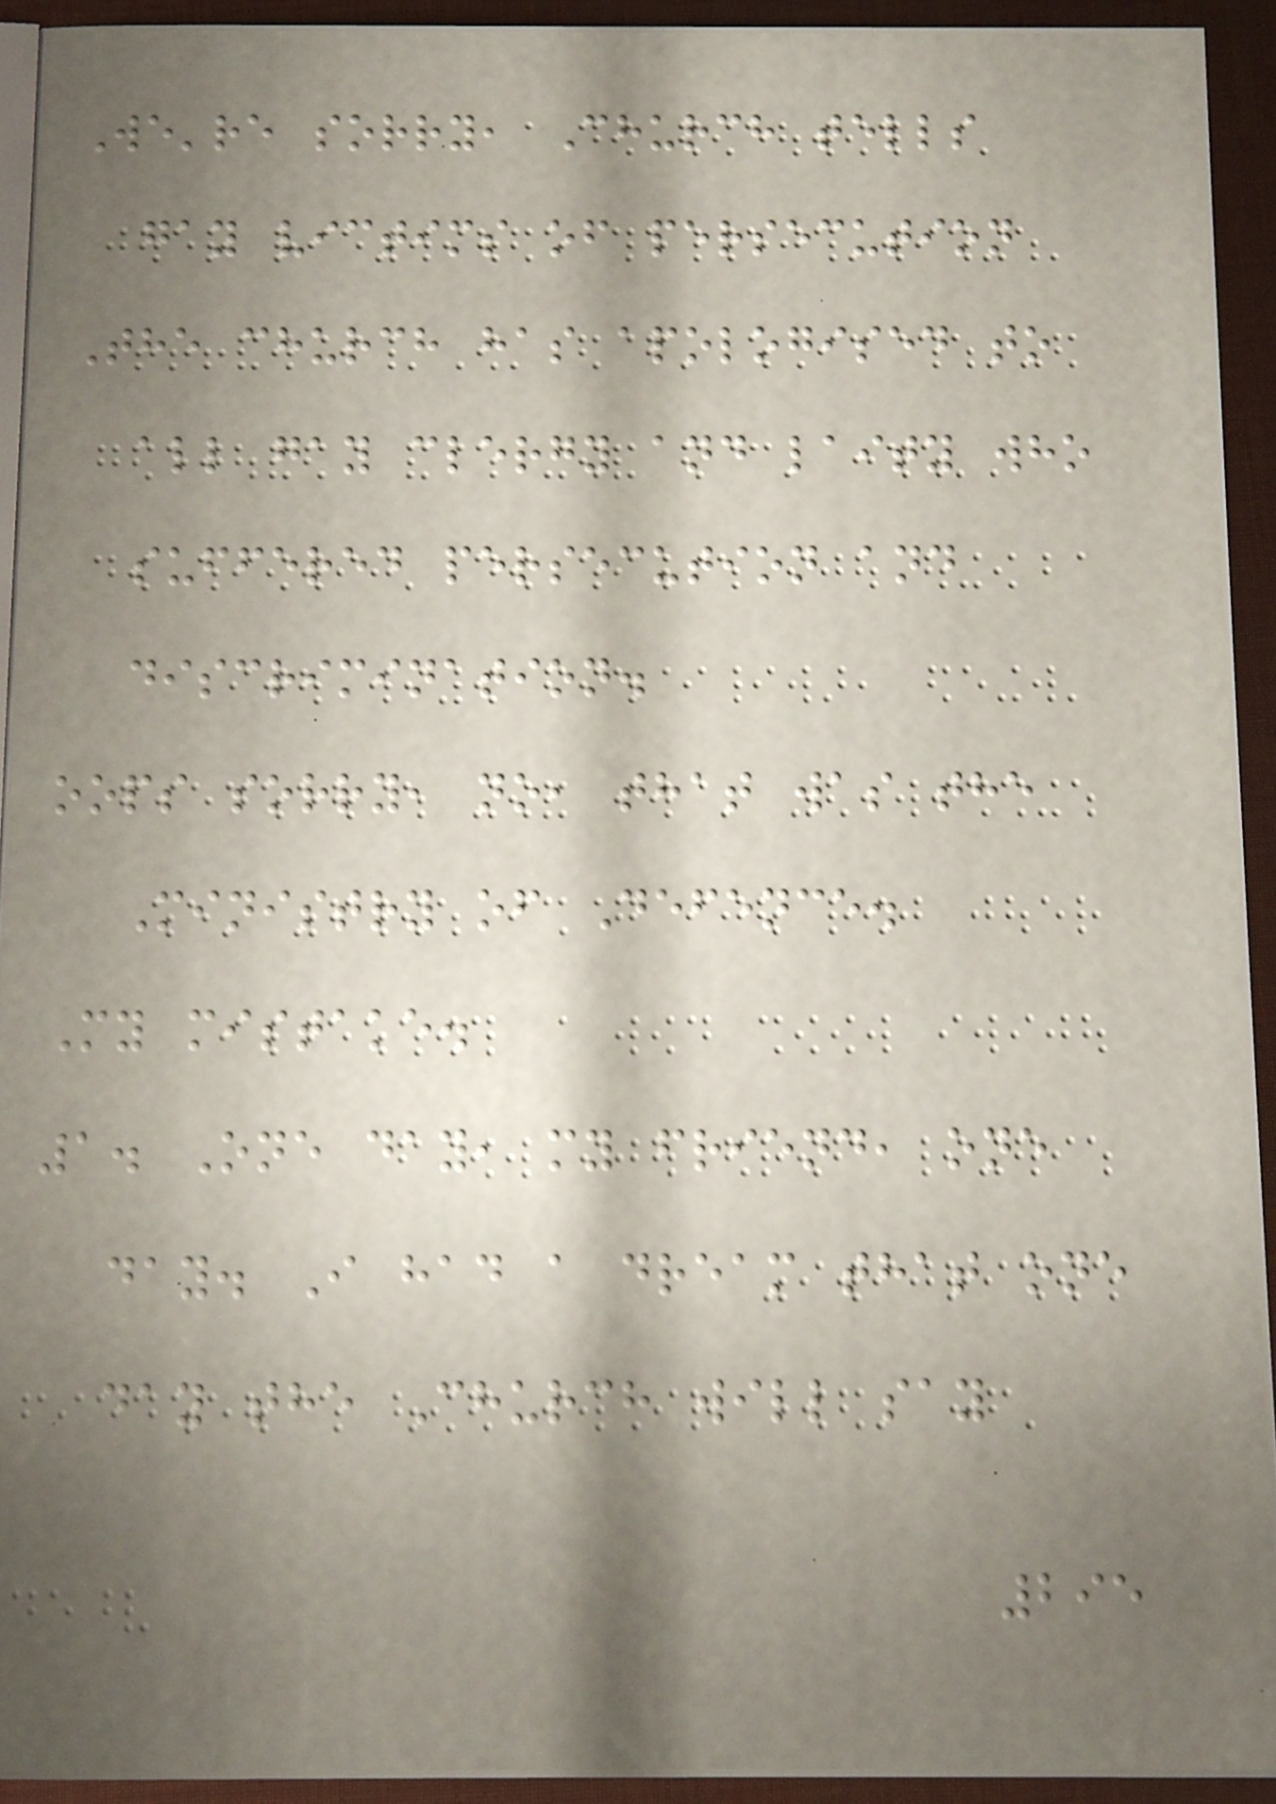We're sorry, Church tells
gay victims of persecution
The church has apologised to
all gay clergy and laity who
suffered persecution and
discrimination.
oops sorry, no, that was the
Ministry of Defence.
My mistake.
1. One day, my friend, one
day. I had a dream that one
day the Church will say
295
